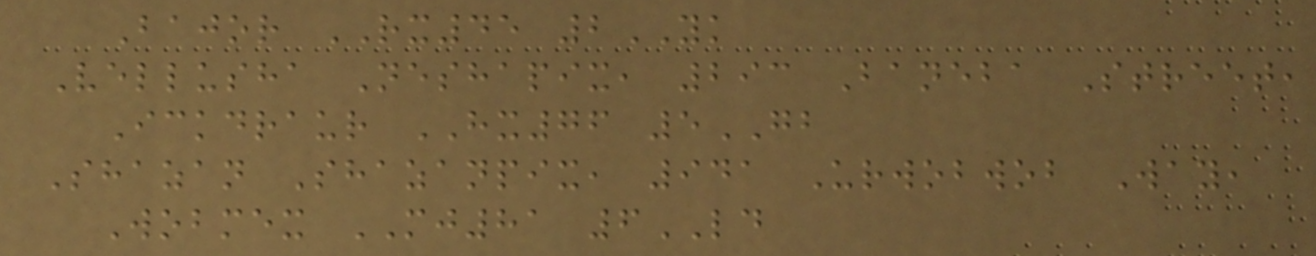Bajor RX45 2YK
Vellusha Neshapix, 293 Baneba Street,
Ickdraur HX76 5GB
Shazan Shazanpix, 941 Urwobwob Way,
Wobmex MJ81 6LD
